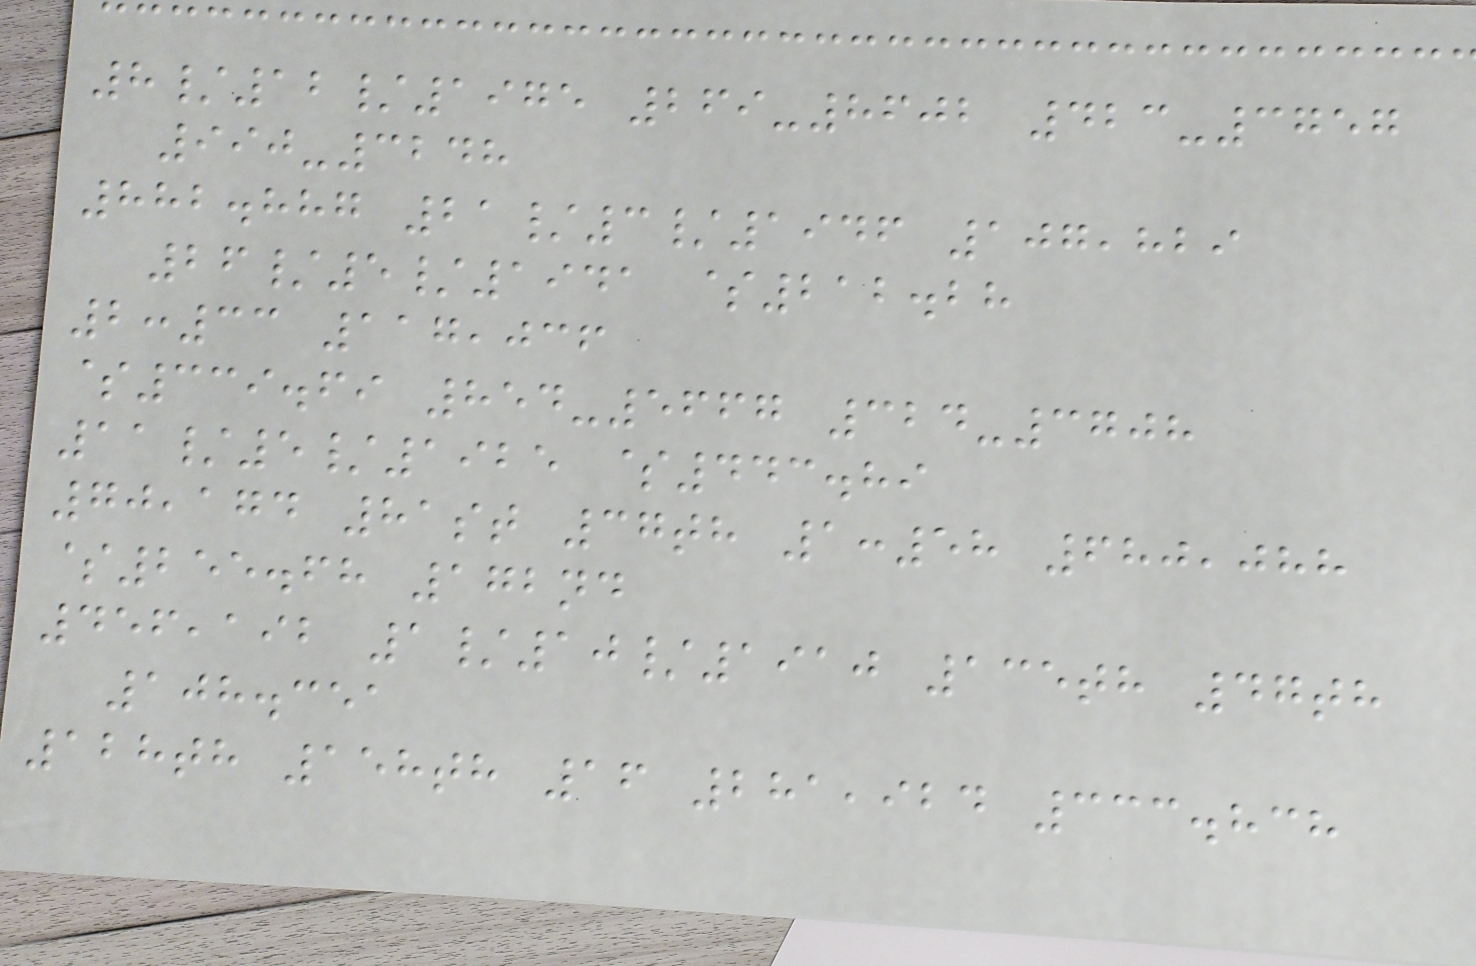8/12/1975 269-8602 423-3757
990-3248
882.887 21/3/1946 107,829
26/5/1941 $212.28
2:33 117,036
$339.69 854-5667 324-3708
11/5/1925 $443.89
70,174 81st 37th 1:58 680,088
$255.68 172nd
456,192 1/10/1910 135th 47th
108.351
128th 158th 16 281,924 333.838
